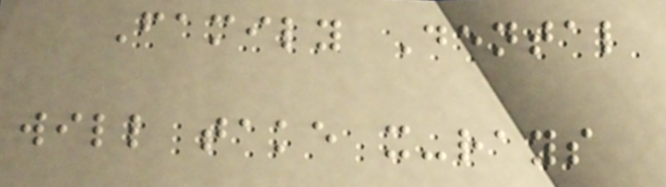Family Dental
will take x-rays
